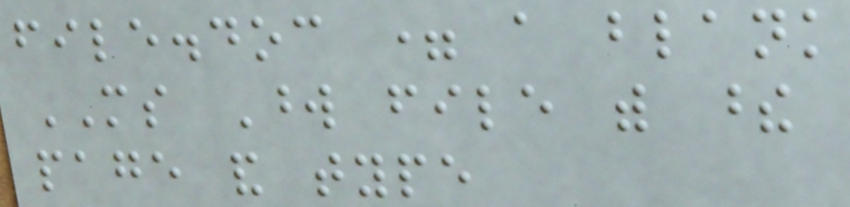file.doc = a blank
MS Word file with these
page and type
